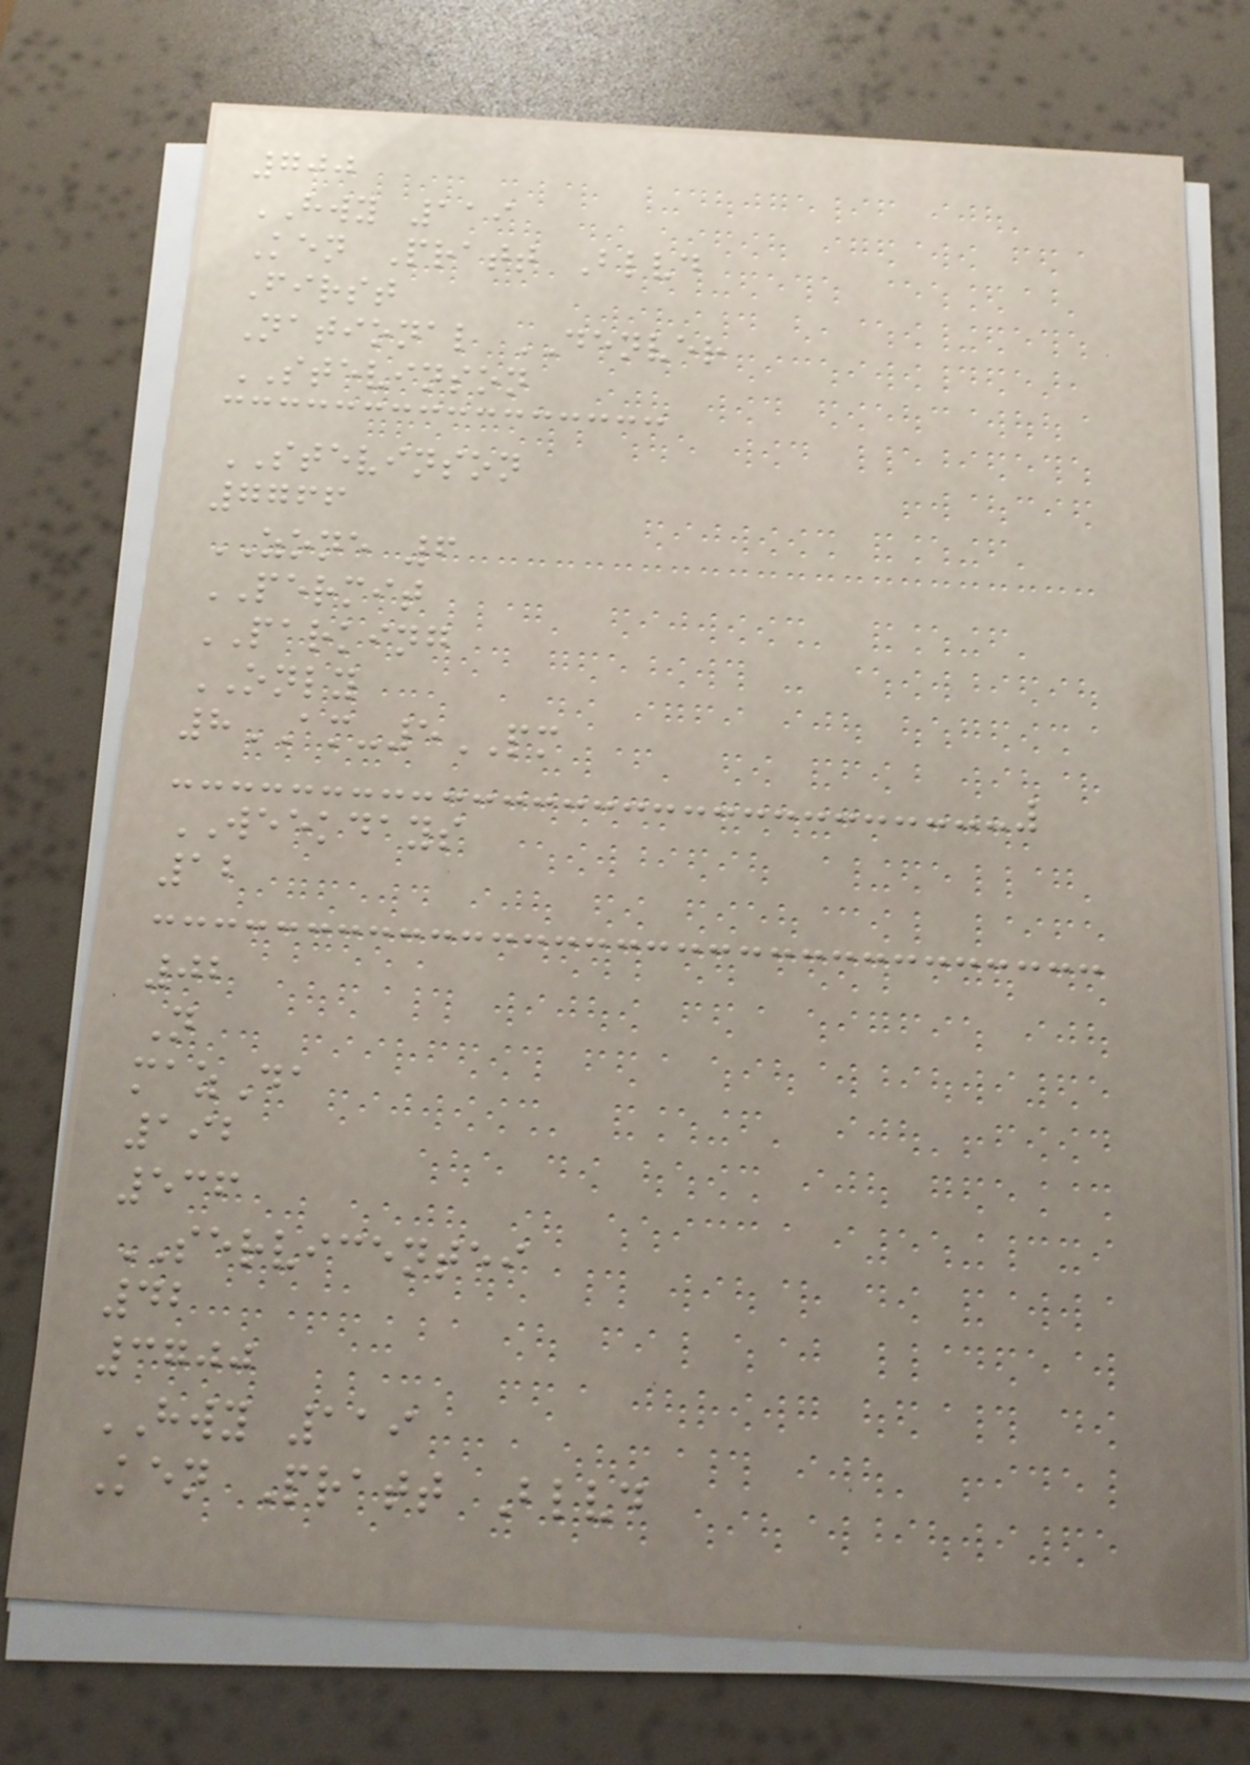700
HWY 119
Ken Pratt Blvd
First
National DENVER
STEVINSON
STEVINSON
7766
ZONE 6
PERMIT
PARKING
ONLY
8AM-5PM
WEEKDAYS
12
02
N
mazDa
192
536
SERVICENTEI
42
3700
HWY 119
Ken Pratt Blvd
